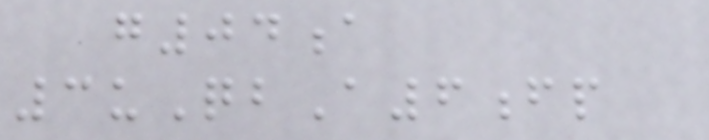g04a
3uQbA6fp
